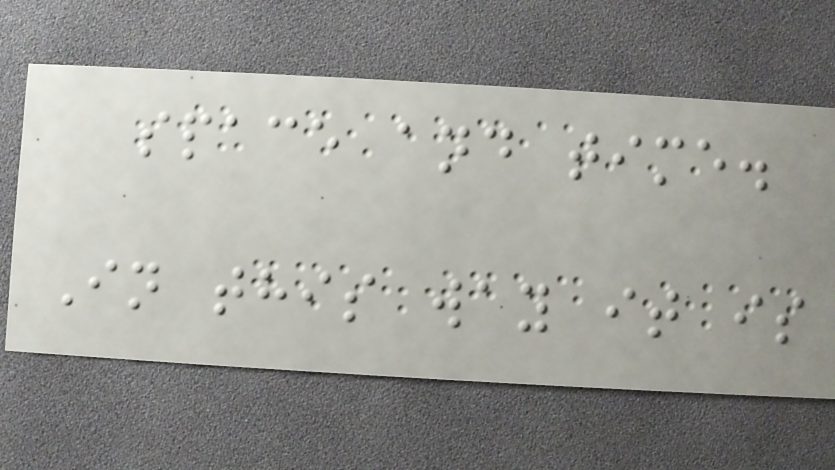space and time.
In this way it is
